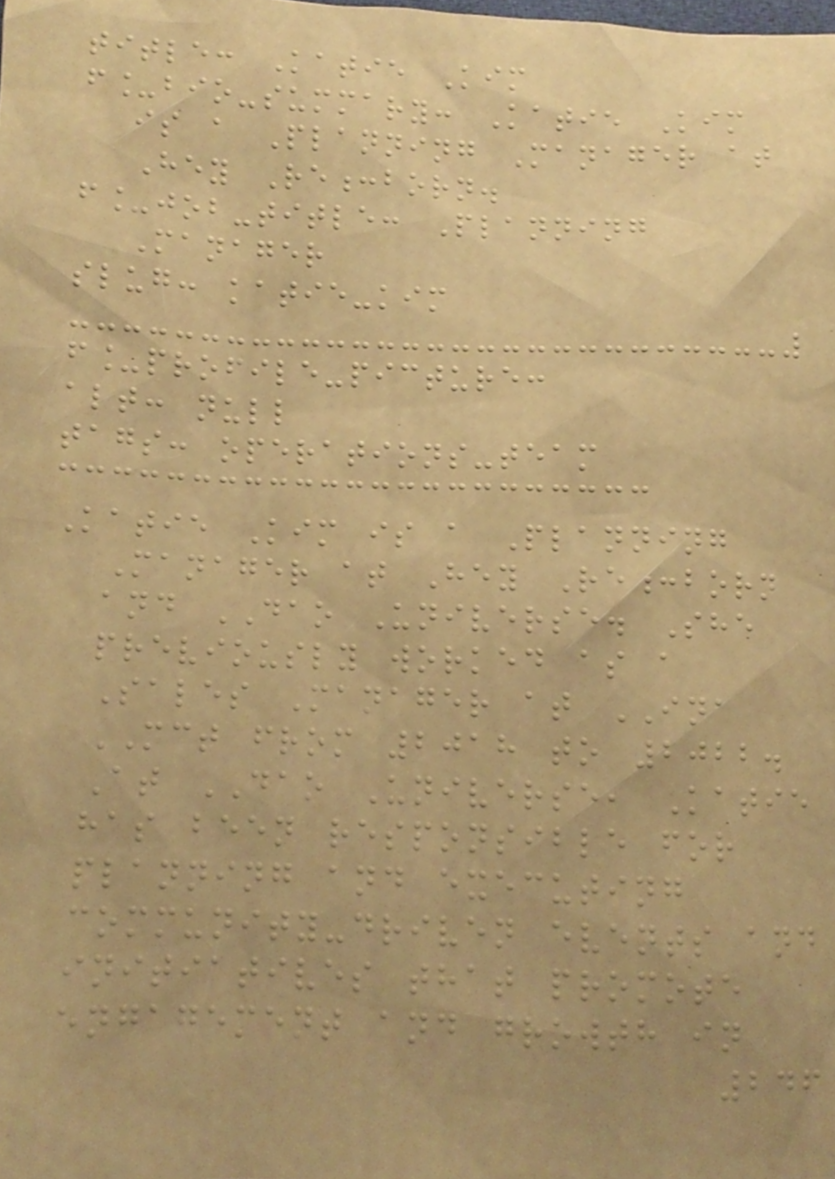title: Katie Kim
f_bio-summary: Katie Kim
is a Planning Manager at
Hey Re:born.
f_job-title: Planning
Manager
slug: katie-kim
f_profile-picture:
alt: null
tags: operations-team
Katie Kim is a Planning
Manager at Hey Re:born
and DAO Universe. She
previously worked as a
Sales Manager at INA
MCT from 2018 to 2022.
At DAO Universe, Katie
has been responsible for
planning and executing
community-driven events and
initiatives that promote
engagement and growth in
246
